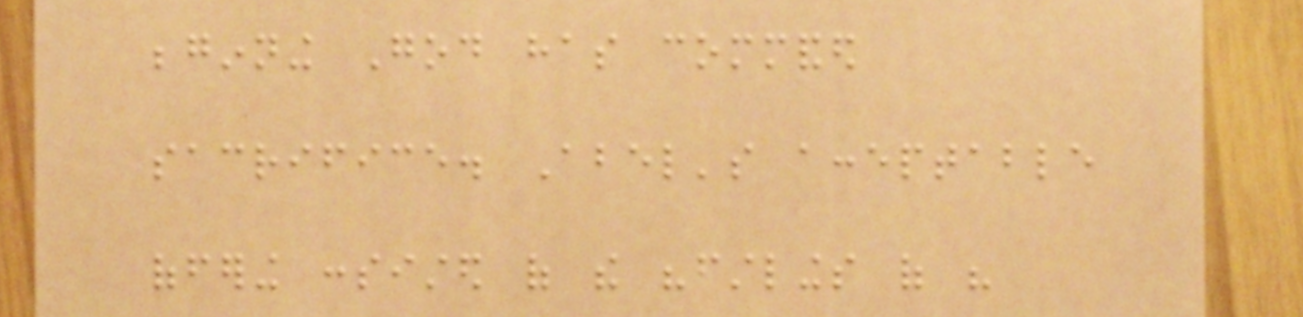beginning God has commanded
sacrifice. Abel's acceptable
offering consisted of the "firstlings of his
